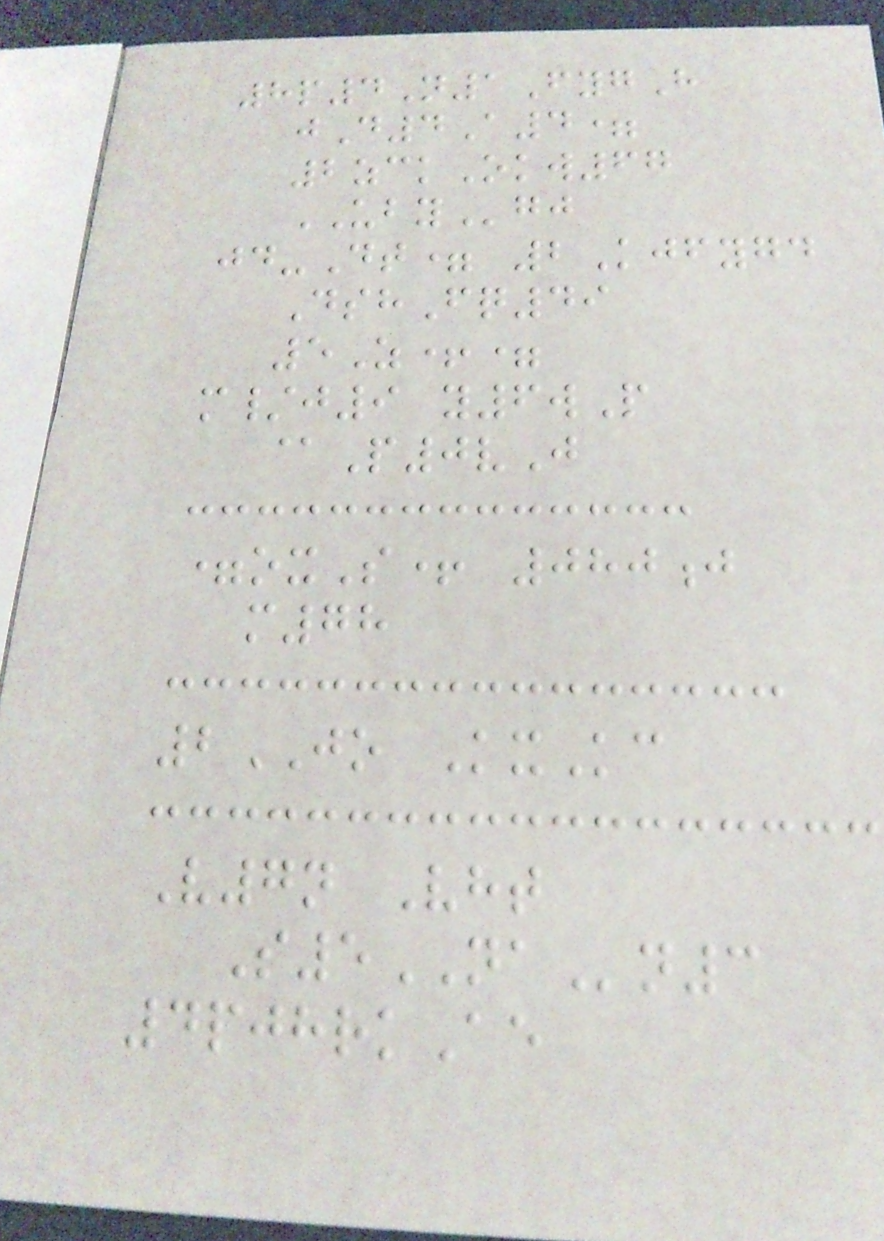8p4N1FygH
jD4A4=
2zckOkw67
UBYgj
jd-Dt= 2Kjfygd
DshFq49
5Z+=
m/j9 y6wP
@P0vJ
=oxS+ 080j
m78
2JO KxKc
V7n Vht
S5NAn3
4pjhrkAe
